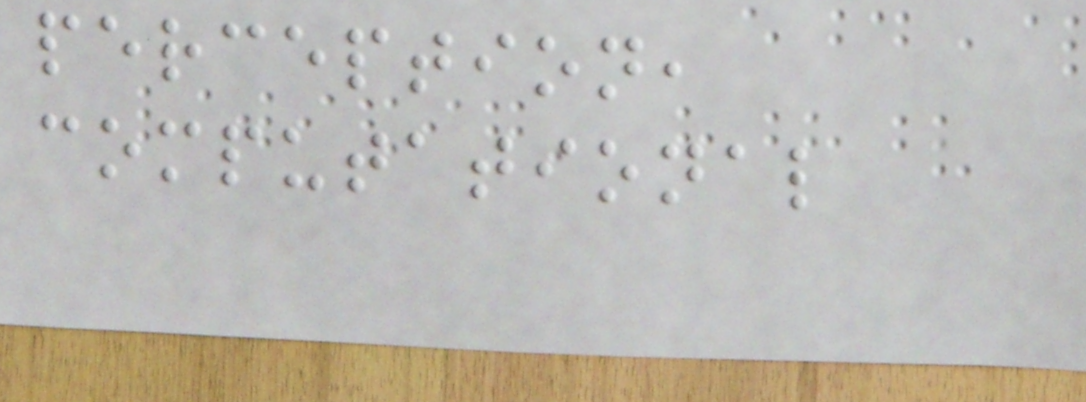perception,
computational
